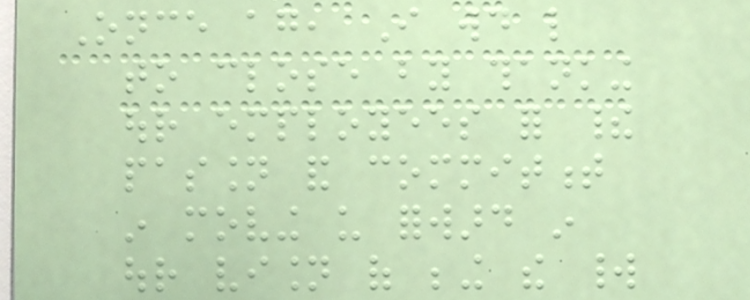Once again, I would like
to close by thanking
our employees for their
passion and commitment
in moving us forward in
our vision of being the world
